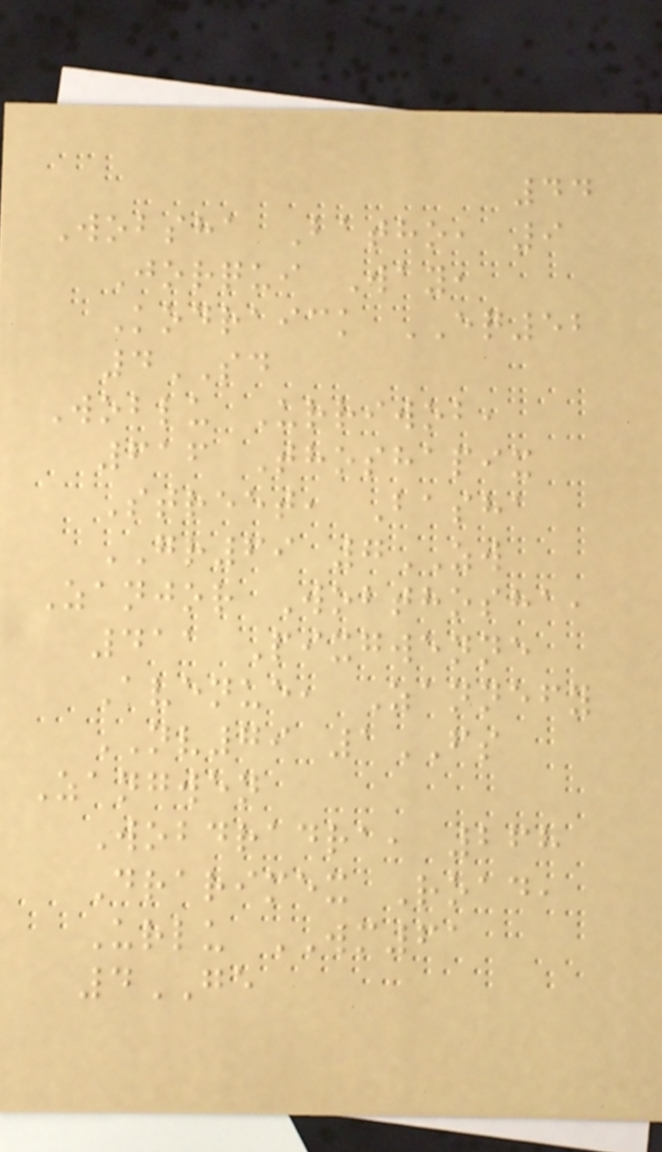44
Wobsha Batho, 9
Jorqui Way,
Kodraick EQ52
4SD
Woblu Urriwob,
616 Thoshapix
Street, Basha
GR69 7ZW
Zanjor Wobthosha,
411 Pixgwenne
Avenue, Zannefy
NV79 1FS
Zangwen
Wobdradra, 268
Drarimex Road,
Urlu WM61
4GE
